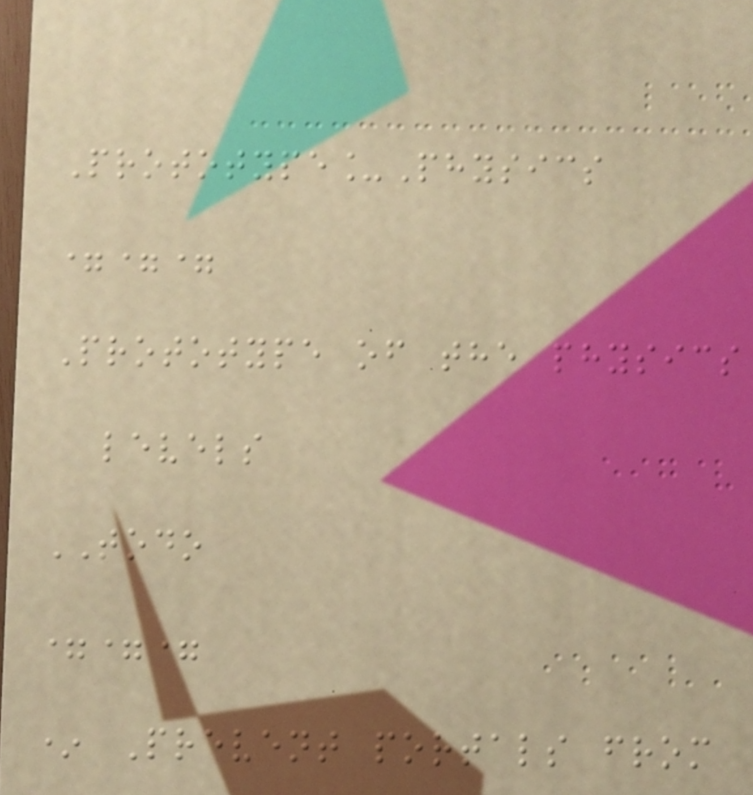Prototype_Physics
===
Prototype of the physics
levels
TODO
===
* Prevent portals from
